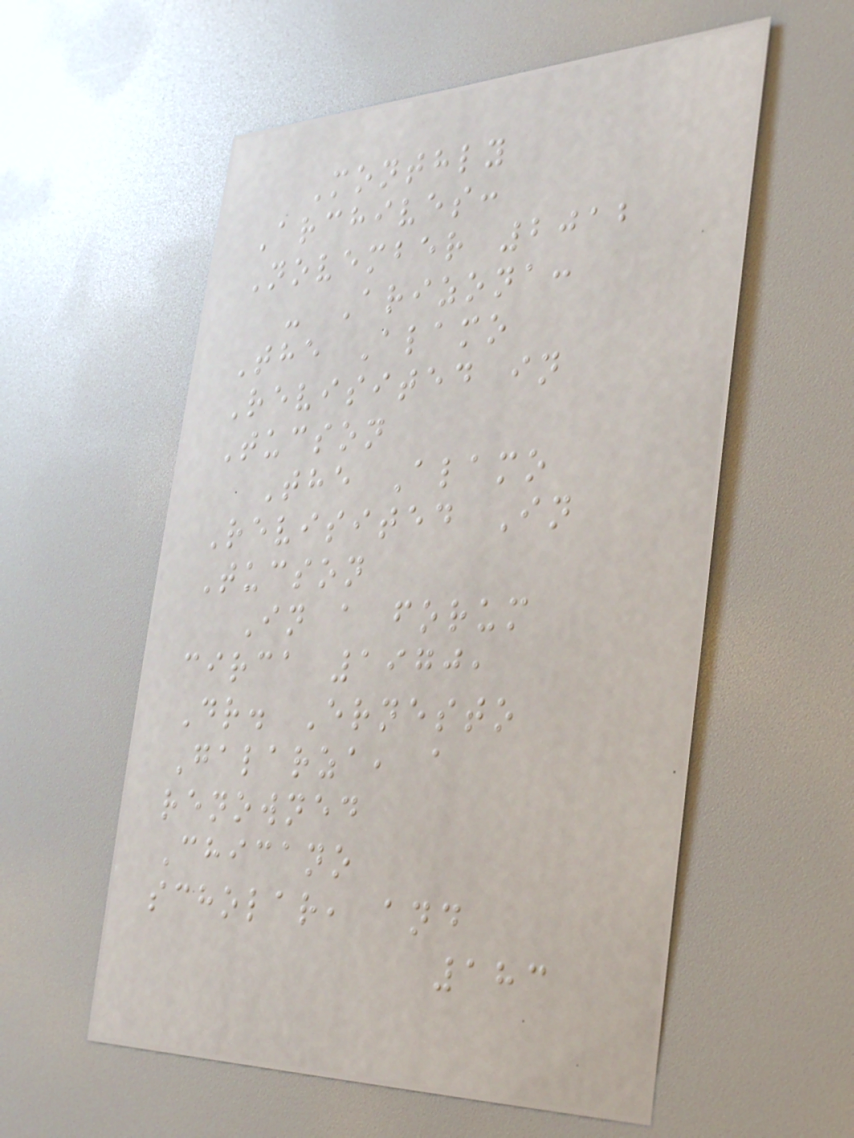Monthly
Archives:
November 2012
- Arizona:
The Alamo
Revisited in
Tucson
The Alamo
Revisited In
Tucson
In a forum
circa 1970,
Dr. Ernesto
Galarza, a
renowned
Chicano
scholar, and
183
